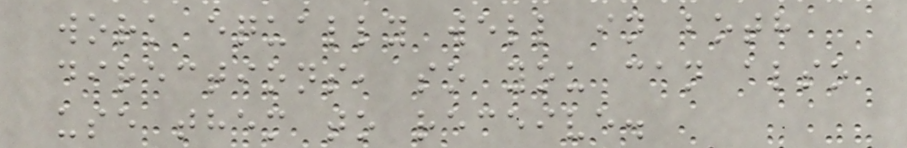work equally well in both
directions, so you can also
use them to receive.
